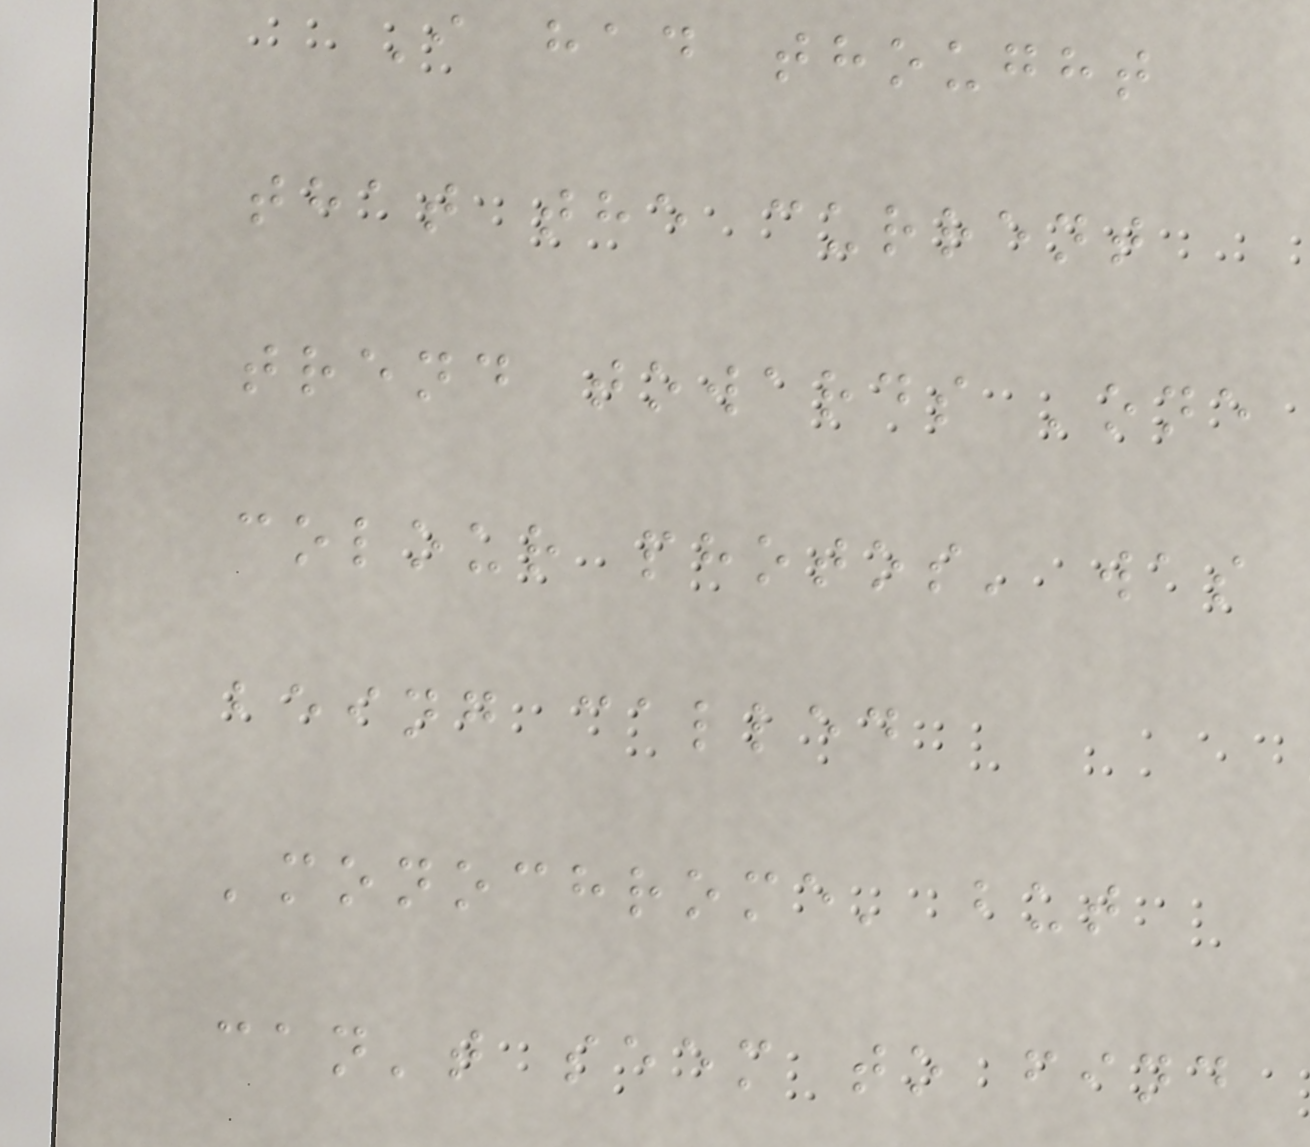I had thought
that the current
trend towards 'one
colour photos' was
being called
'monochrome' but
can't seem to find
